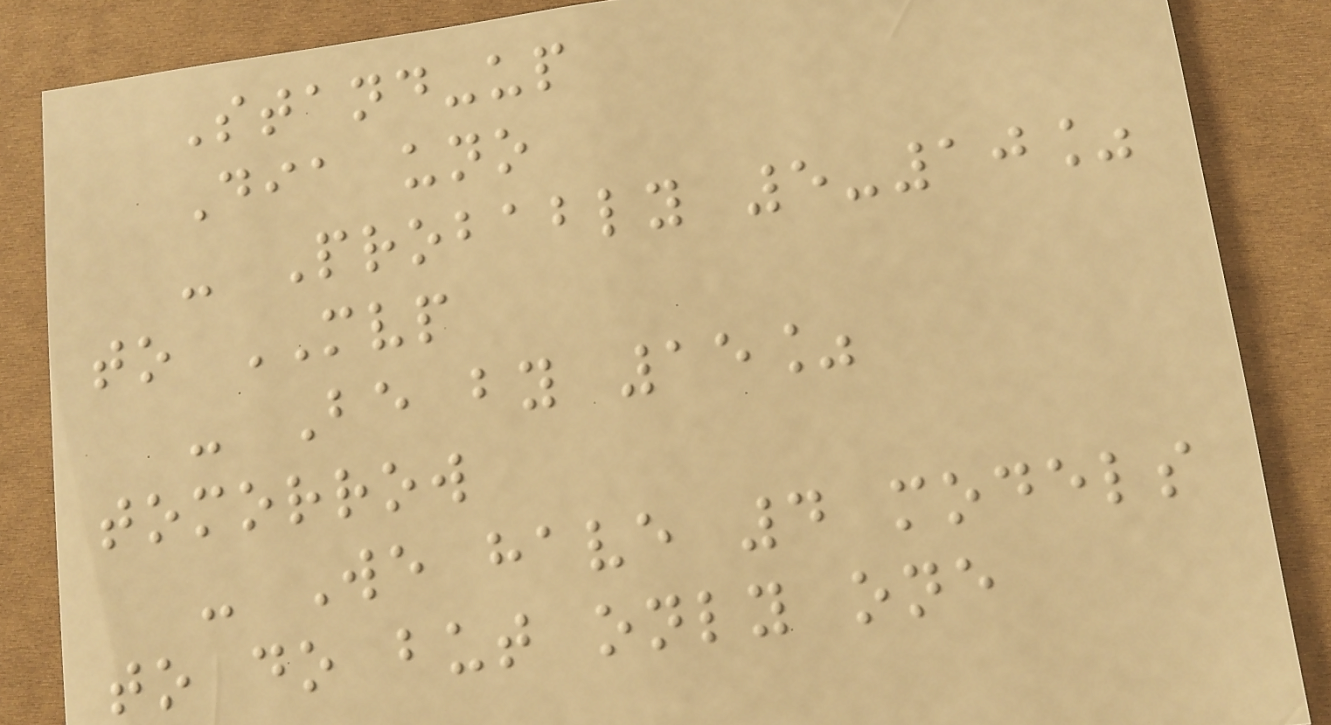Stand-up
Dia uno
- Probably 5-10%
to MVP
- Be by 15%
tomorrow
- We have 4 models
to do but only one
